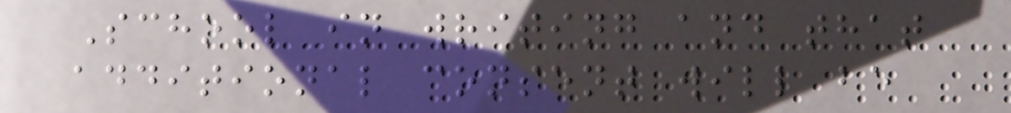School in writing and that
additional consent will be
